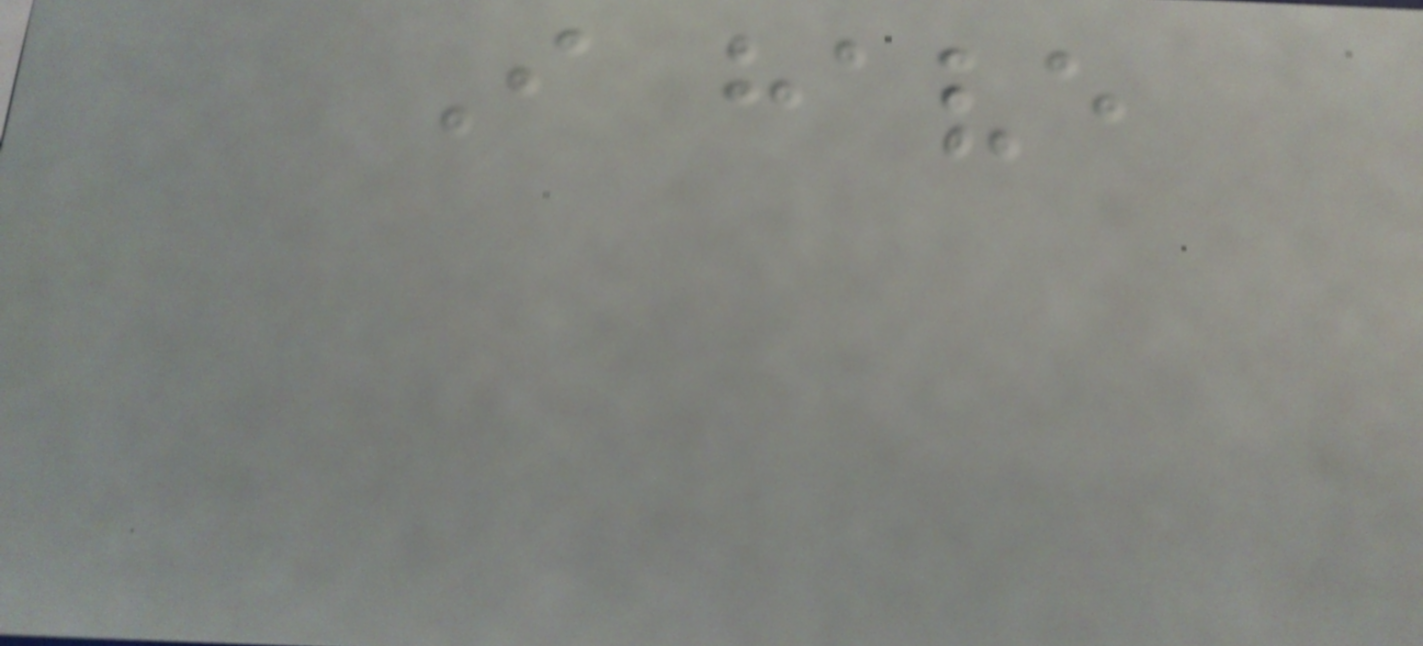I have
